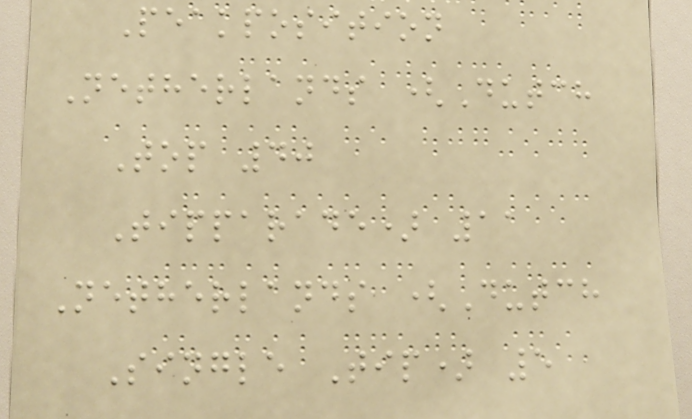Peakposition
Netherlands (Dutch
Top 40
Tipparade) 11
Netherlands (Dutch
Single Tip) 5
